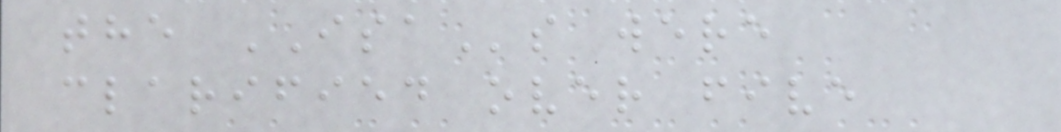the ISAs were
clarified over five
